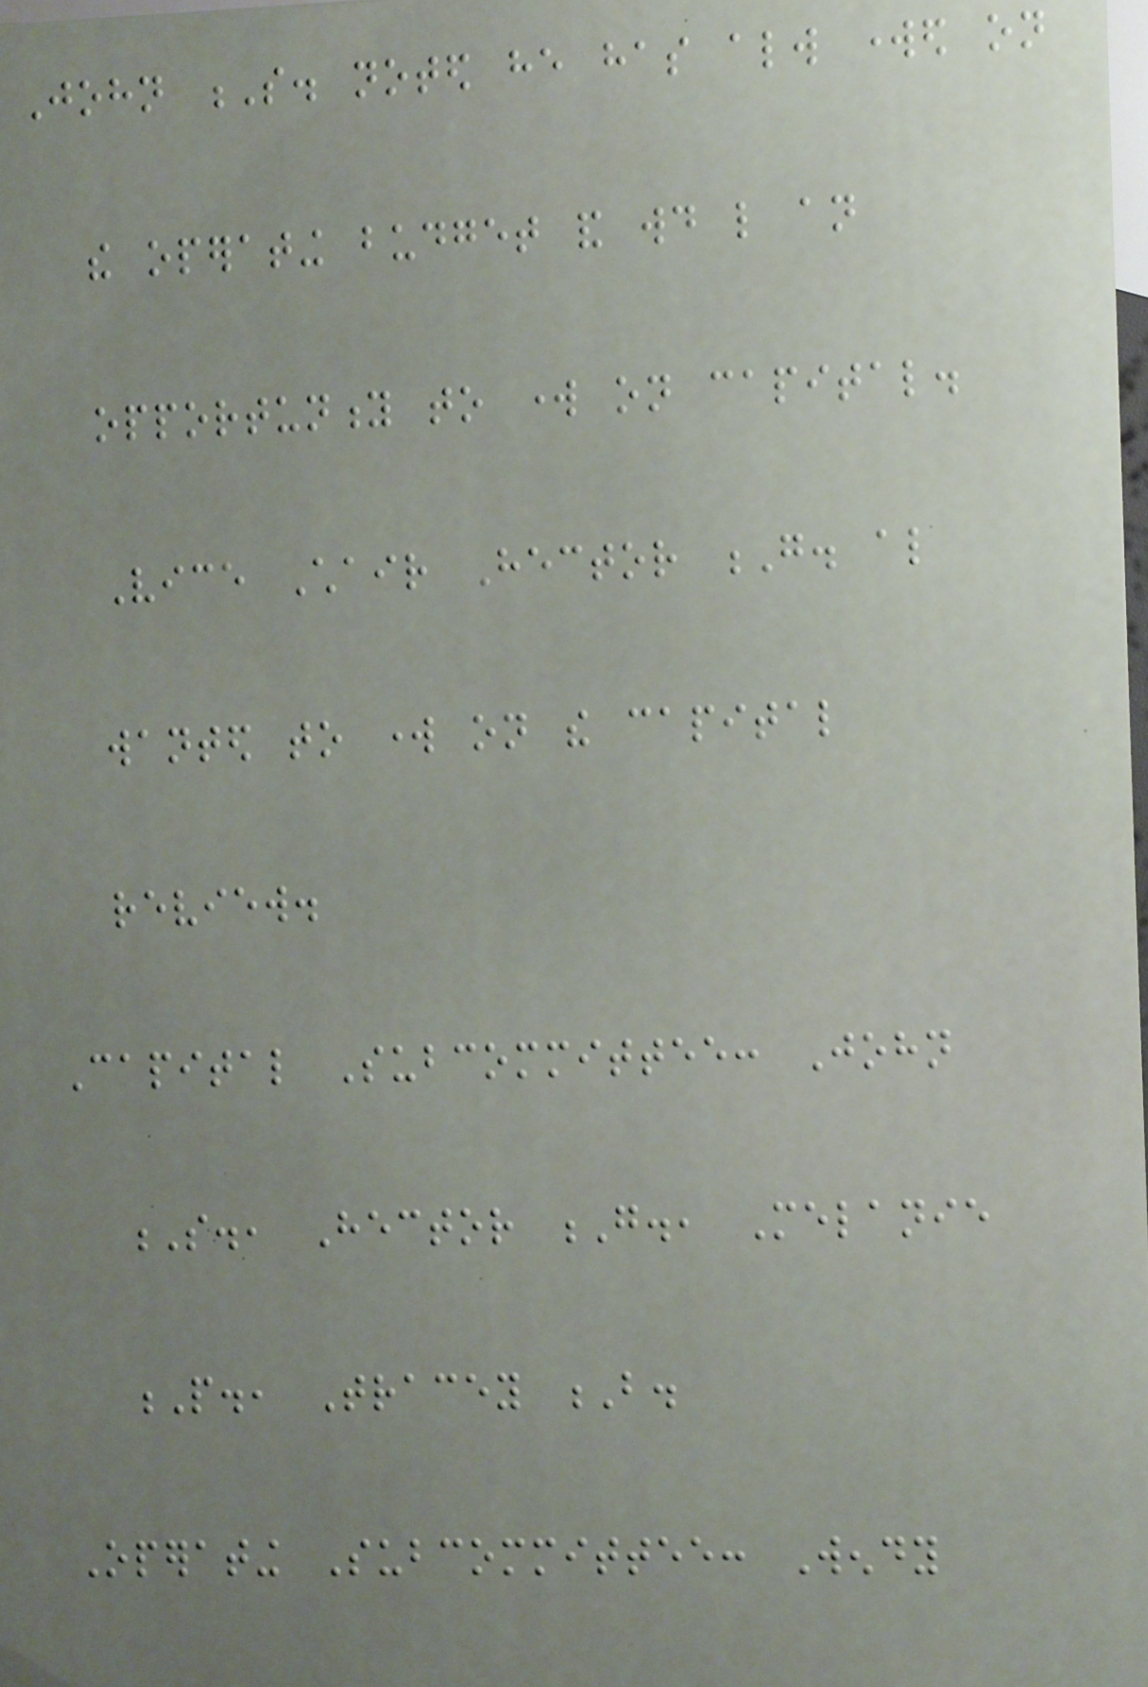John S. noted he has always worked on
the operating budget and would like an
opportunity to work on capital.
Vice Chair Hector G. also
wanted to work on the capital
review.
Capital Subcommittee: John
S., Hector G., Melanie
P., Tracey B.
Operating Subcommittee: Wendy
